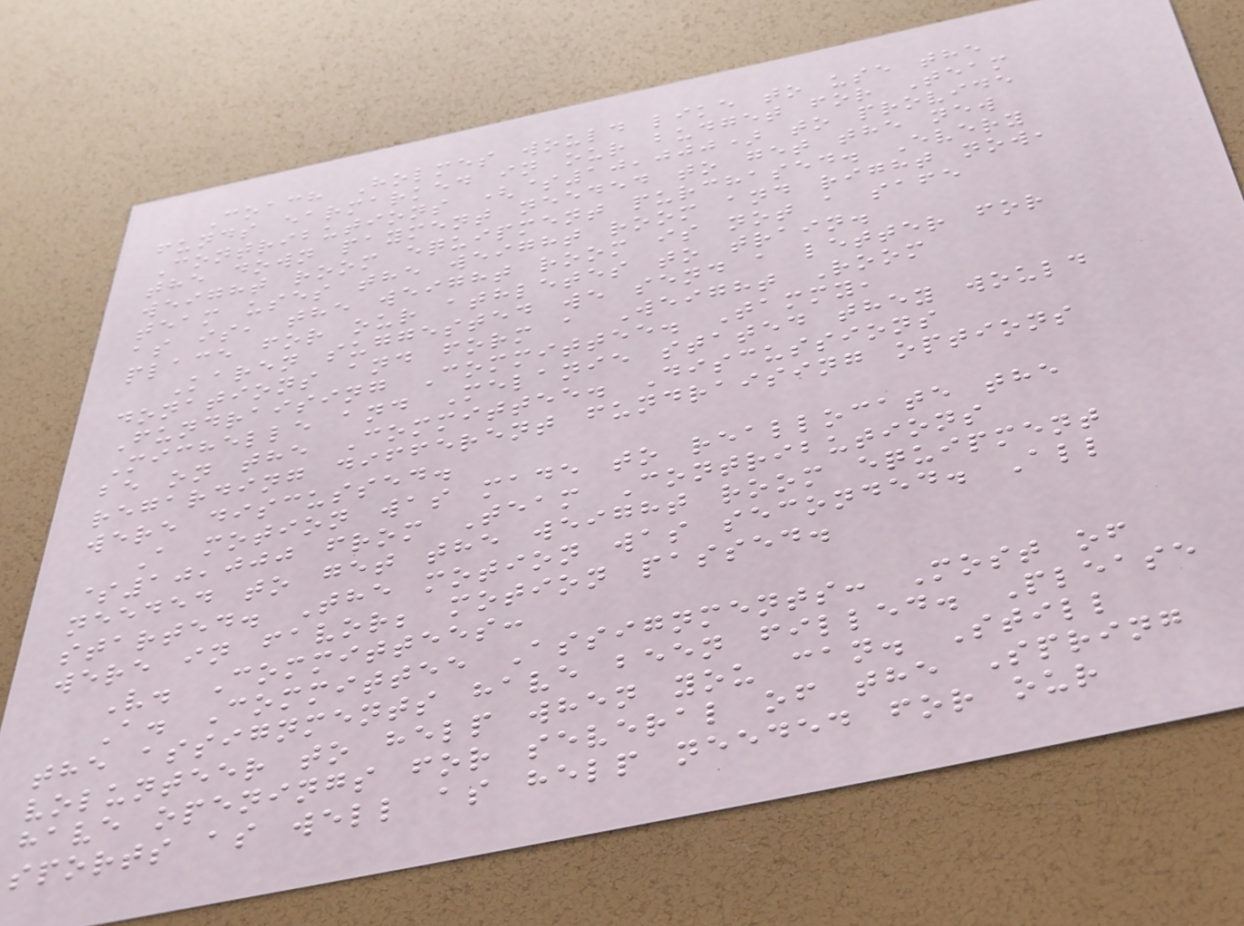Coach Holmes would like to use the
funds earmarked in our budget for Team
Contributions ($10,000) to provide
the down payment needed to get the new
weight room equipment purchased. Every
team uses the weight room and right now,
as is, the weight room is not a safe
place for our athletes to train.
Karen suggested we send a letter for
donations and form a Weight Room
Fundraising Committee. Tammy,
Michelle and Melanie stated they would
be on the Committee. Discussions
regarding different fundraising options
were discussed.
A motion was made to reallocate the
$10,000 from Team Contributions
needed to get the weight room equipment
started. The motion was seconded. All
were in favor; motion passed.
V. Committees:
A. Committee Assignments: Most of
the assignments have been filled. Please
volunteer to help when you can. Still
have openings for several of the Spring
sports as well as help needed for our
